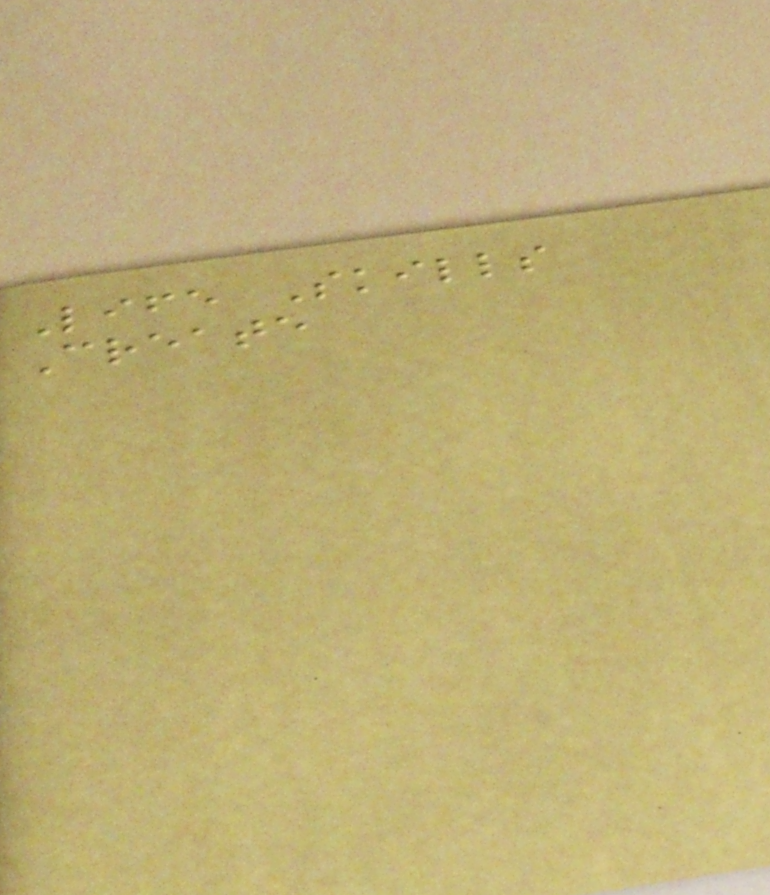Life Skills
Create
